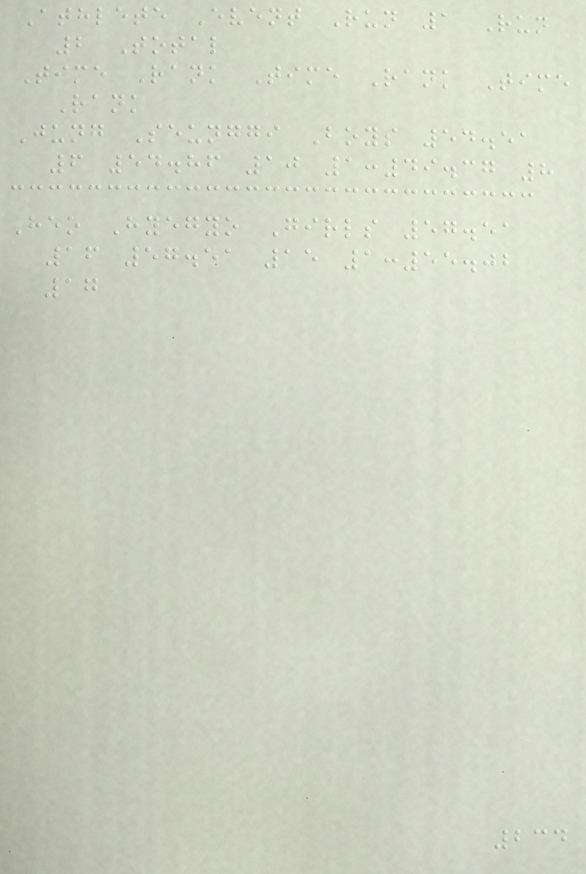Athlete Event Run 1 Run
2 Total
Time Rank Time Rank Time
Rank
Jung Seunggi Boys 54.51
6 54.86 10 1:49.37 8
Heo Hyegyo Girls 57.51
16 57.51 15 1:55.02
17
234
